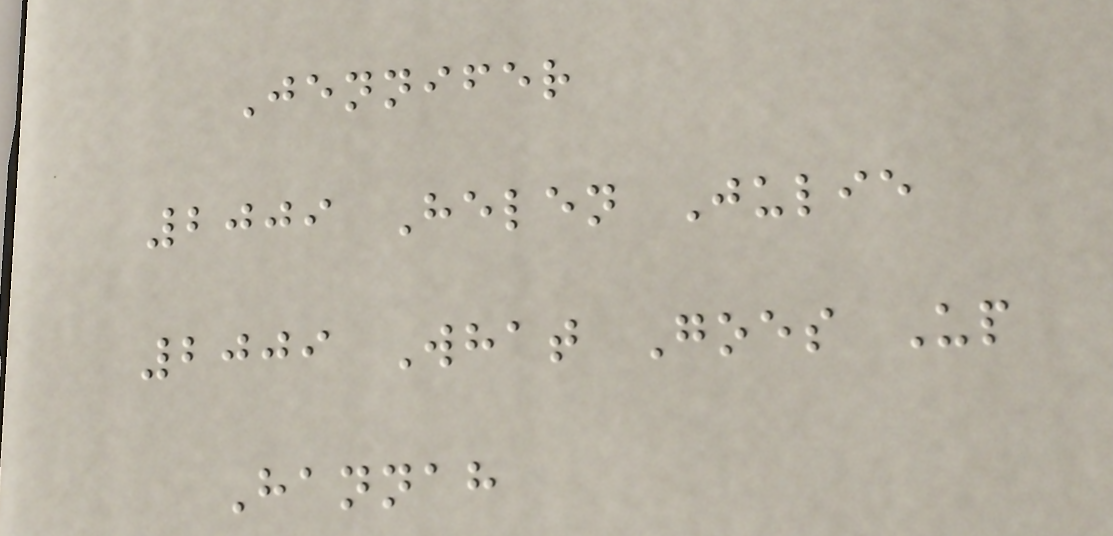Jennifer
2009 Helen Julie
2009 What Goes Up
Hannah
